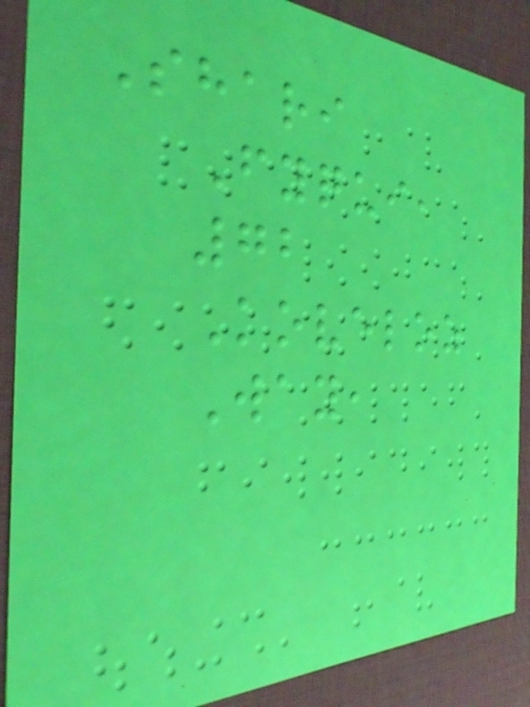Shari
Fyqui,
72
Koveloz
Way,
